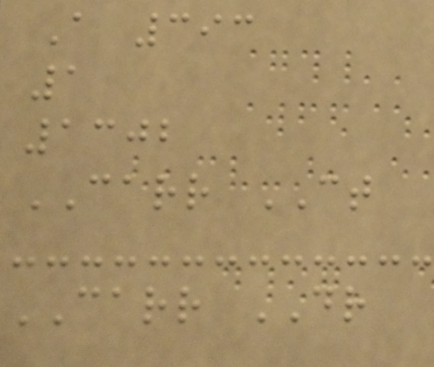A 393
1
1302
CARR CT
CARR DR
